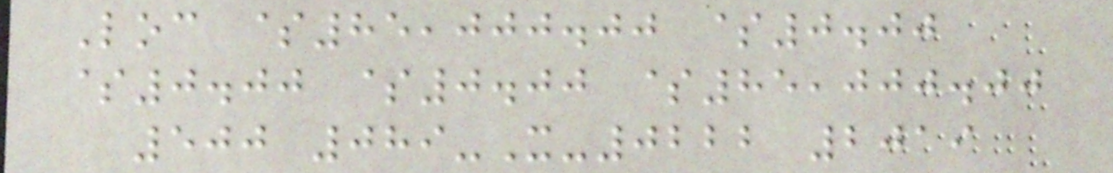Loc $85,000.00 $0.00
$0.00 $0.00 $85,000.00
500 089-X-0222 2019
